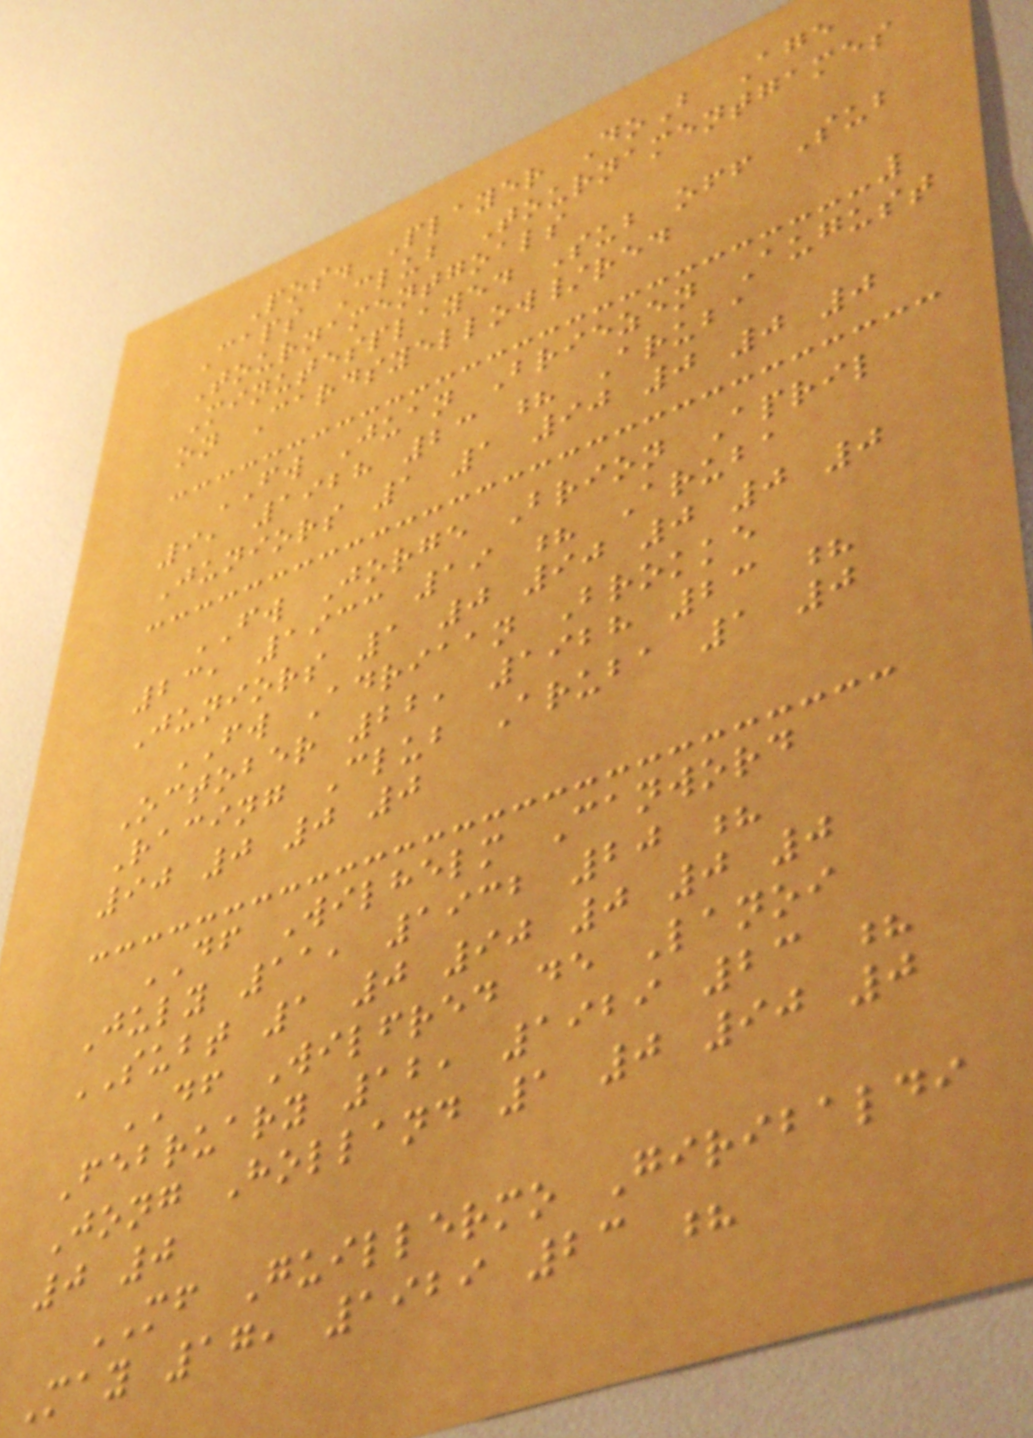Pos. Player DoB Age
Caps Club Tournamentgames
Tournamentgoals
Minutesplayed Sub off Sub
on Cardsyellow/red
FW Juan Briezen August
9, 1928 23 ? Aruba
Juniors 1 1 90 0 0 0
FW Jorge Brion April
23, 1933 19 ? Aruba
Juniors 1 0 90 0 0 0
FW Adriaan Brokke
October 22, 1928 23 ?
Racing Club Aruba 1 0
90 0 0 0
DF Wilhelm Canword
July 11, 1932 20 ?
SUBT 1 0 90 0 0 0
DF Wilfred de Lanoi
February 12, 1929 23 ?
Jong Holland 1 0 90 0
0 0
MF Guillermo Giribaldi
May 17, 1929 23 ?
